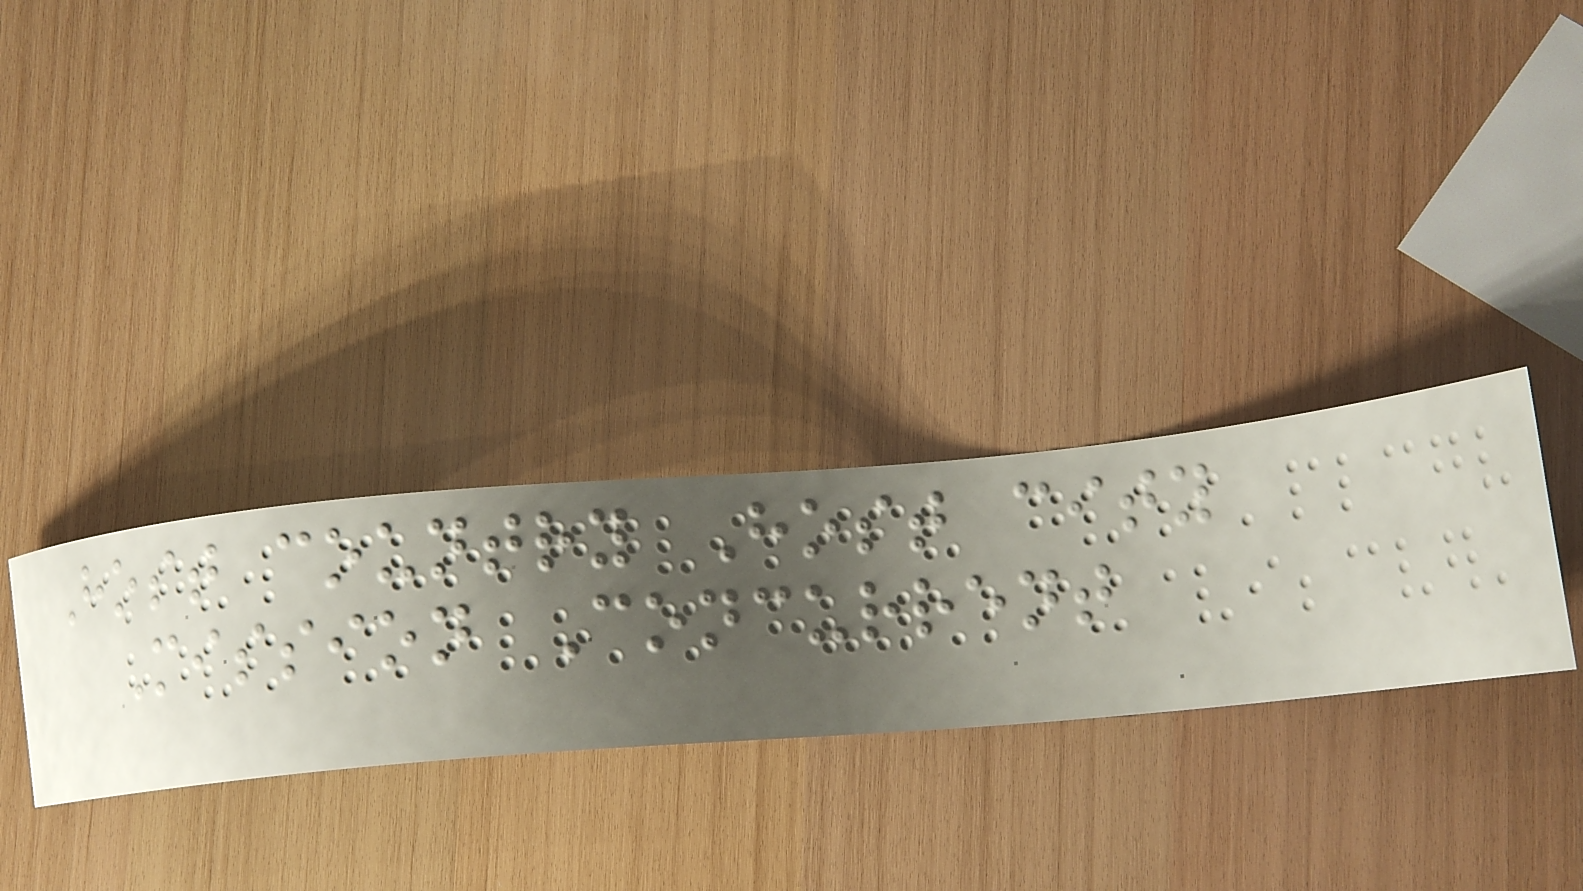Host country Host city
Mission Concurrent
